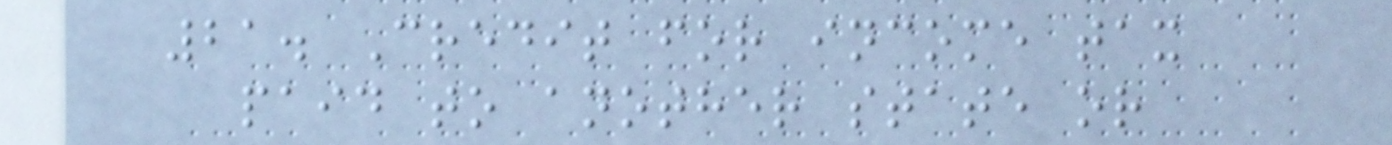21. Credit for income tax
paid to another state or
